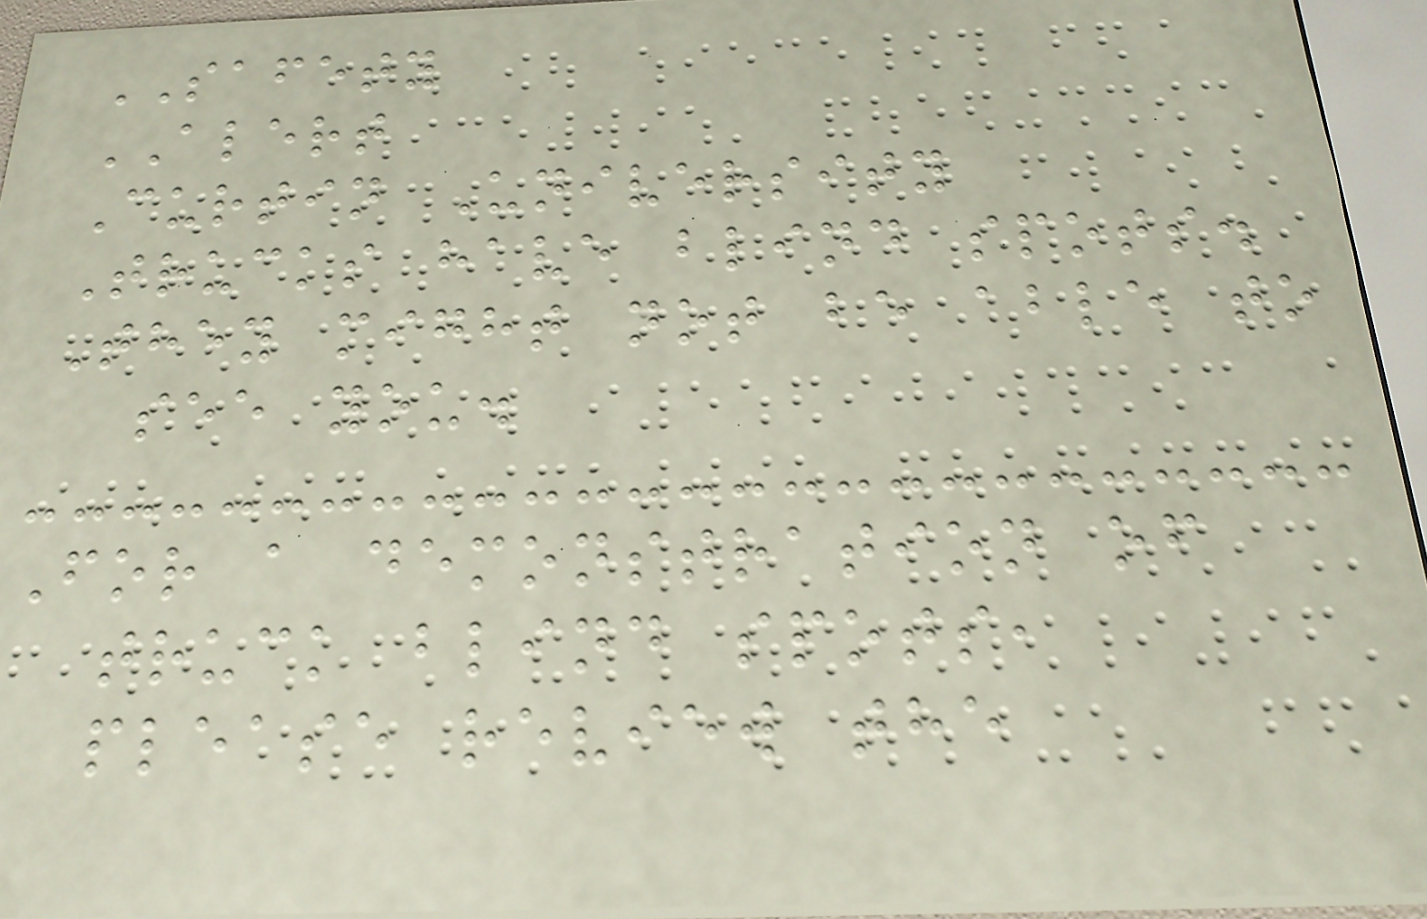SAFETY
ALERT
Curtin University
Trucks have blind spots.
They might not be able to
see you.
For a demonstration of
truck blind spots,
please review the
